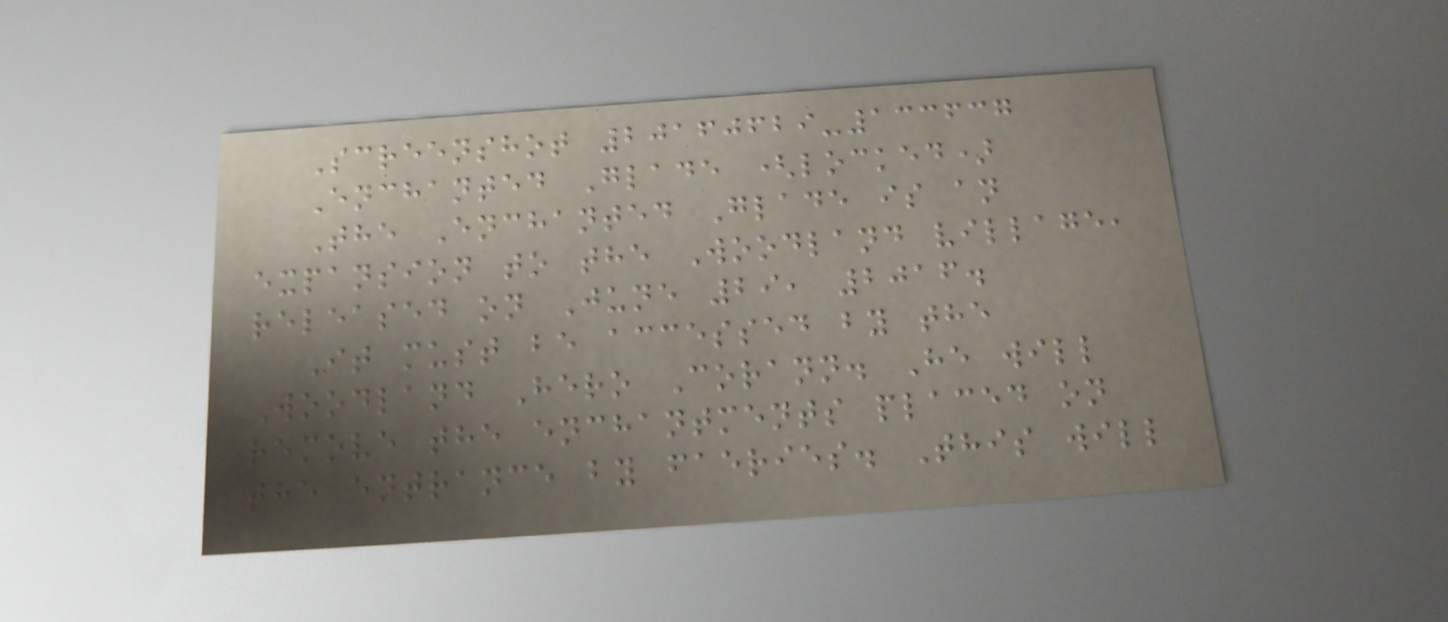Screenshot 20160629-133637
Enchanted Glade (locked)
The Enchanted Glade is an
expansion to the Woodland village,
released on June 29, 2016.
It must be accessed by the
Woodland Hero Corann. He will
remove the enchantments placed on
the entrance by faeries. This will
